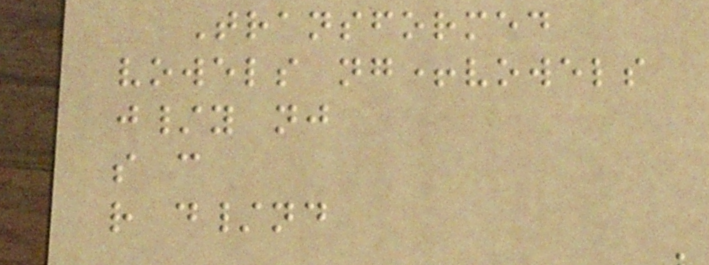Transformed
vowels ng+vowels
j/y nj
s c
r d/nd
